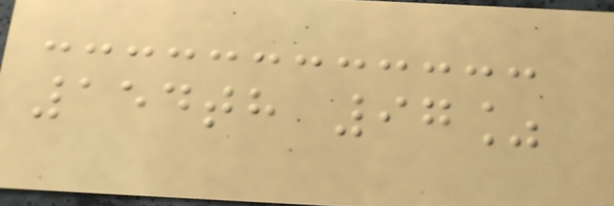154th 97%
